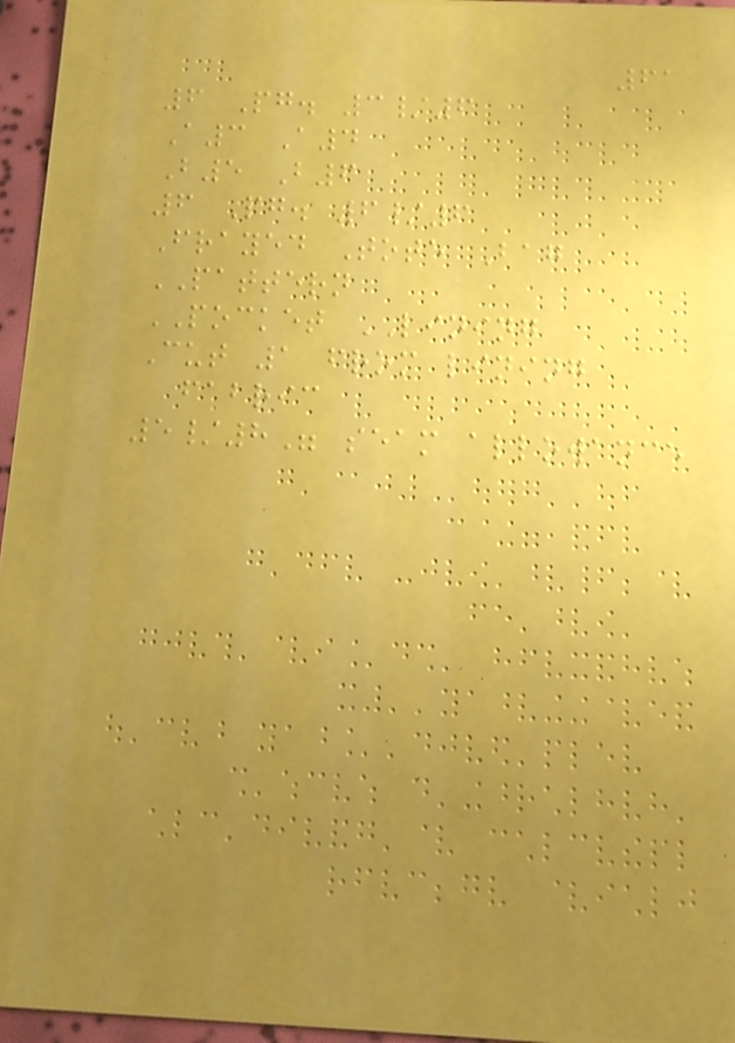61
6 Pg. 3/6
A3 A4
B5 B6
6 Pg. 6/6
Frayed Tote Bag
PATTERN
POCKET LINING
Cut 1 from lining
fabric
5/8" seam allowance
